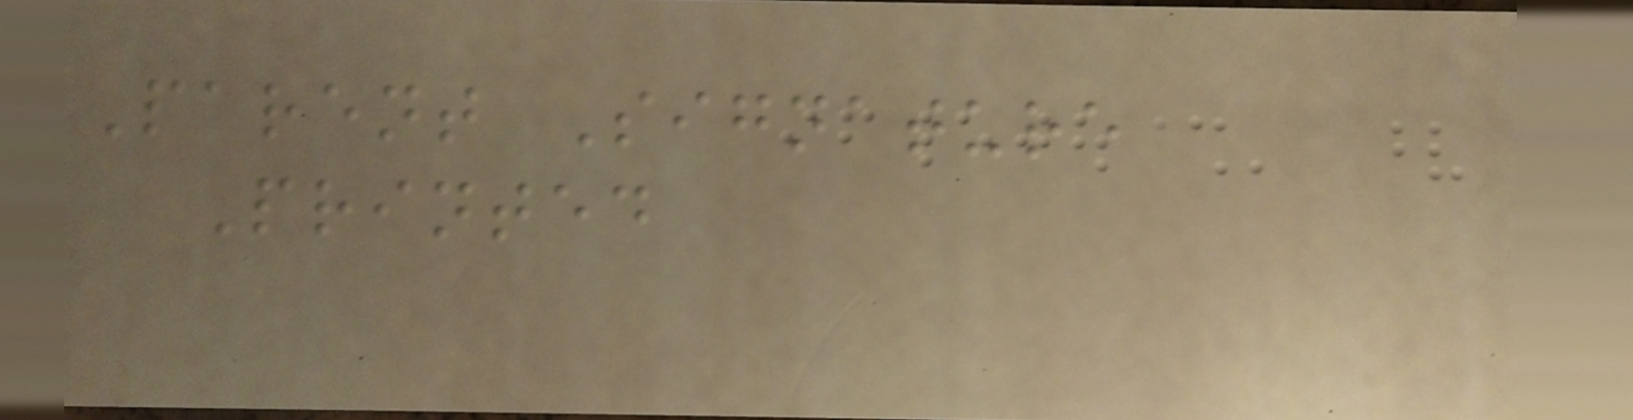Parent Signature
Printed
